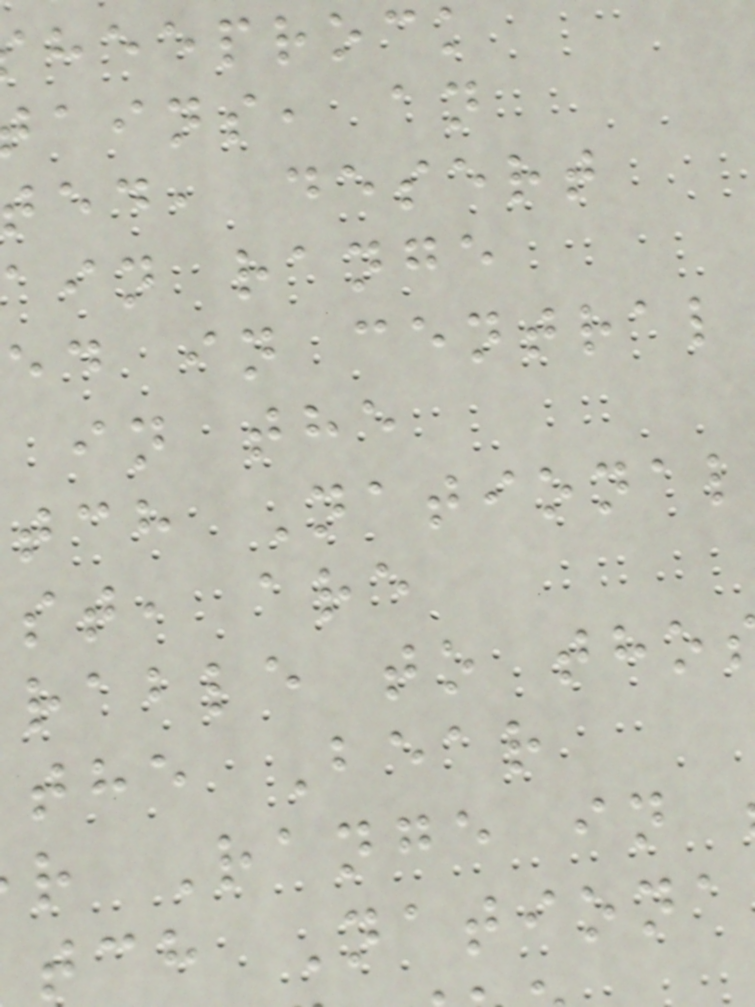heeprock
ains, an
ed, desert
ain range
ed in central
in the
tch National
st, are
rable to tho
the Bear
r Range in
tch Nationa
